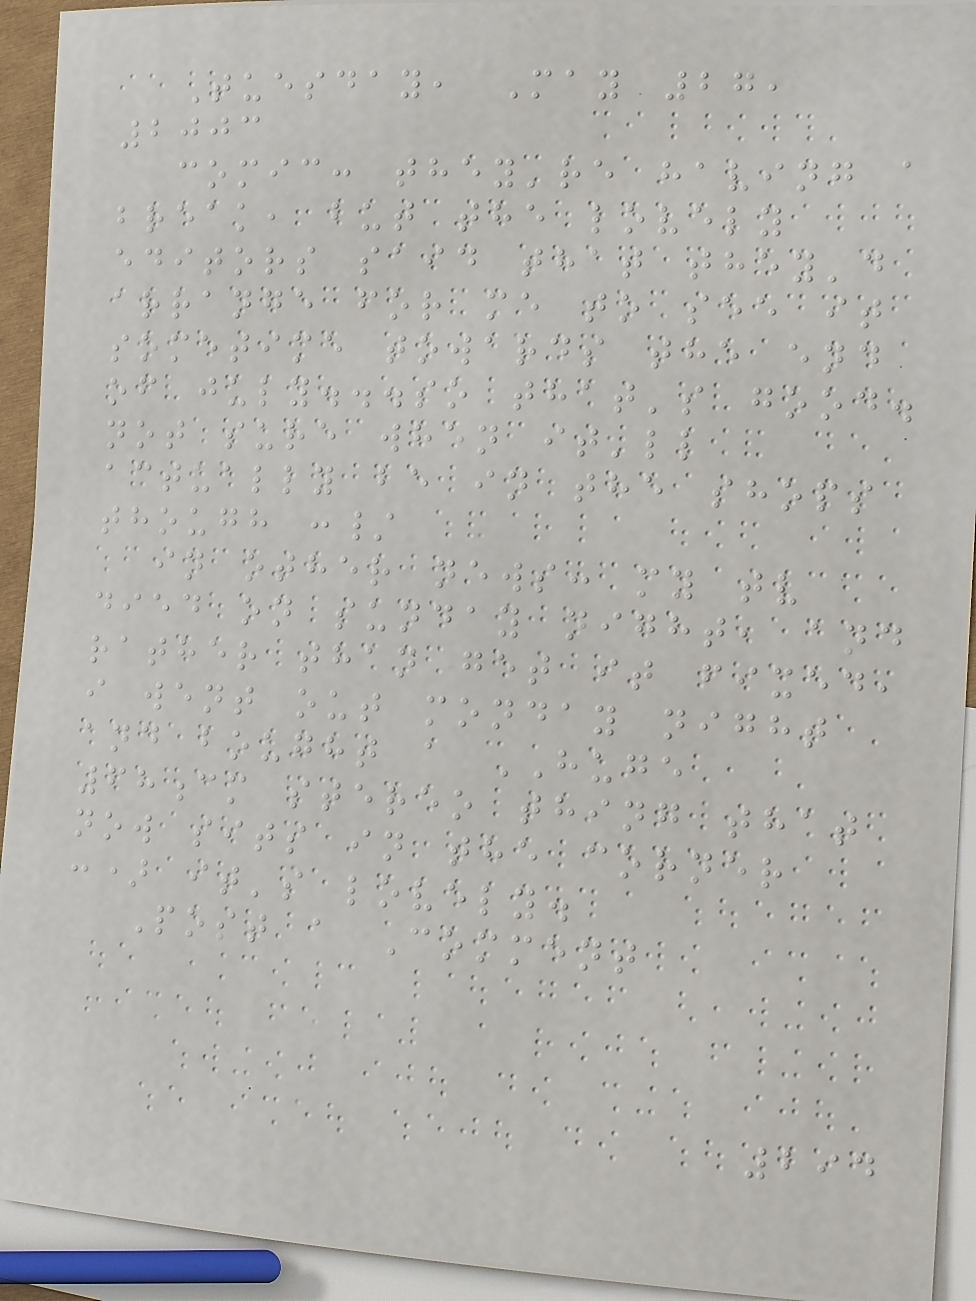Tuesday, May 27,
2003
comic: they're having a
break, but the lovely
editors said that they'd
arrange for me to see it
sometime towards the end
of july...so that's good.
not sure when it'll
actually be in the shops
though :/
in other news: my tv
died on sunday night, and
rather than get it fixed,
i went out monday night
and bought a HUGE
68cm stereo thing that
now sits in the corner
:) it's lovely.
Post a Comment
294
